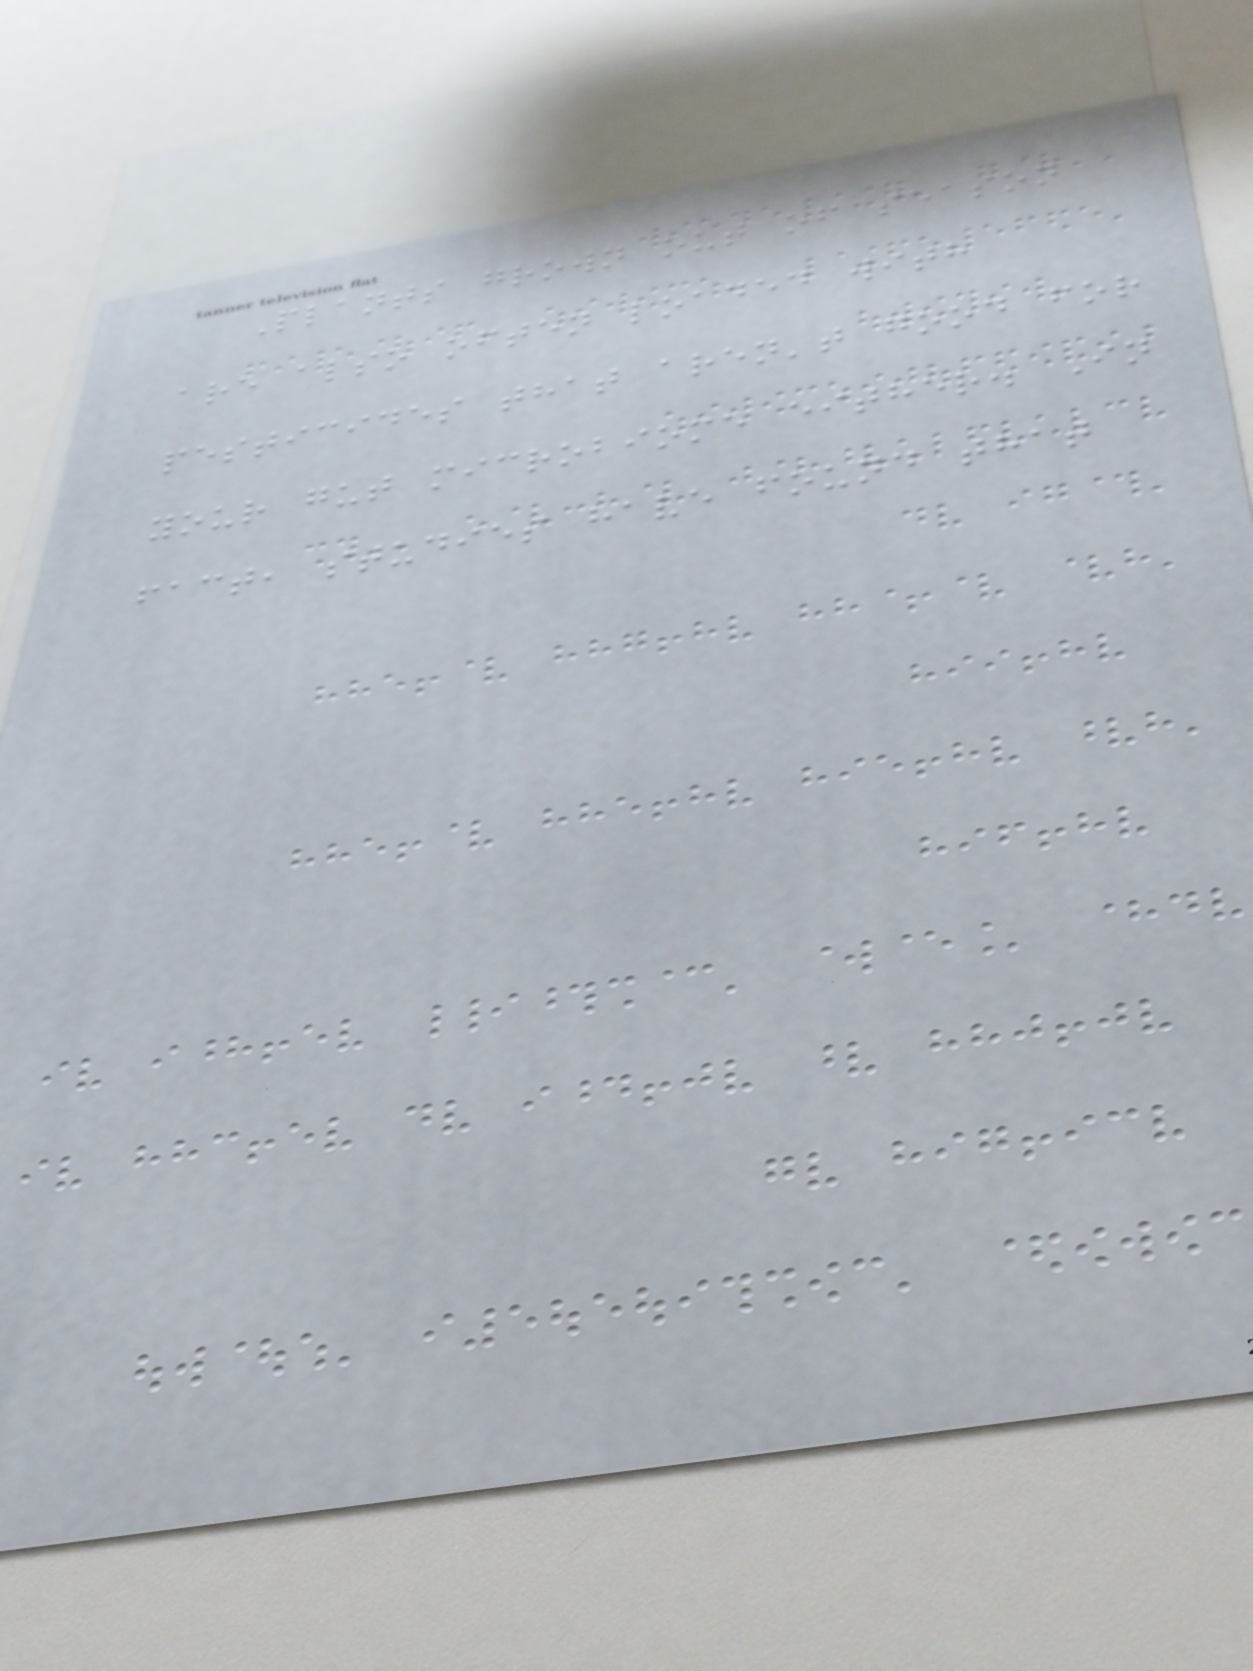Plants grown out of season
are also often loaded with
pesticides that aren't good for
your gut microbiome either. In
fact, studies have found that
